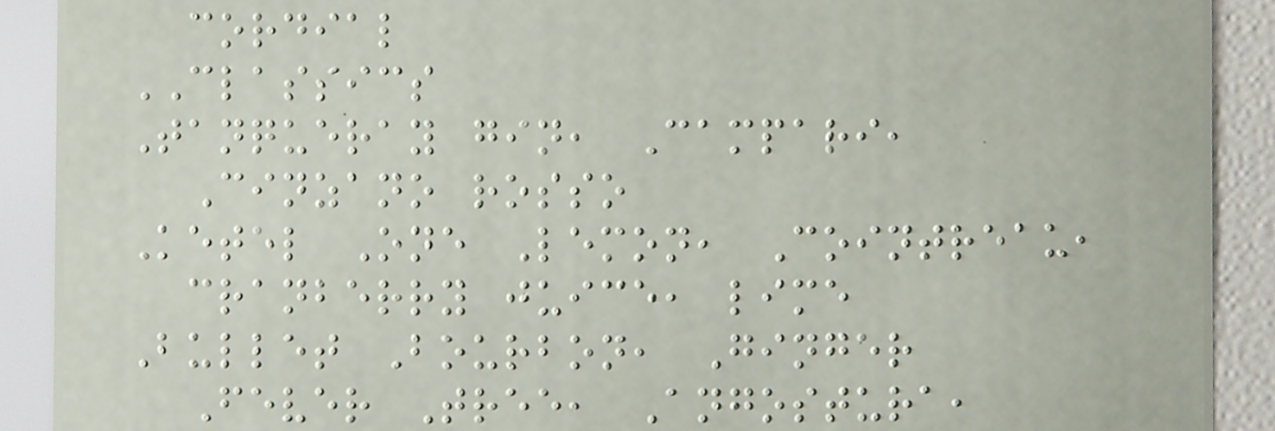cordial
CLASSICS
Tanqueray gin, Campari,
Cinzano rosso
Ketel One Lemon, Cointreau,
cranberry juice, lime
Bullet Bourbon, Ginger
Fever Tree, Angostura,
